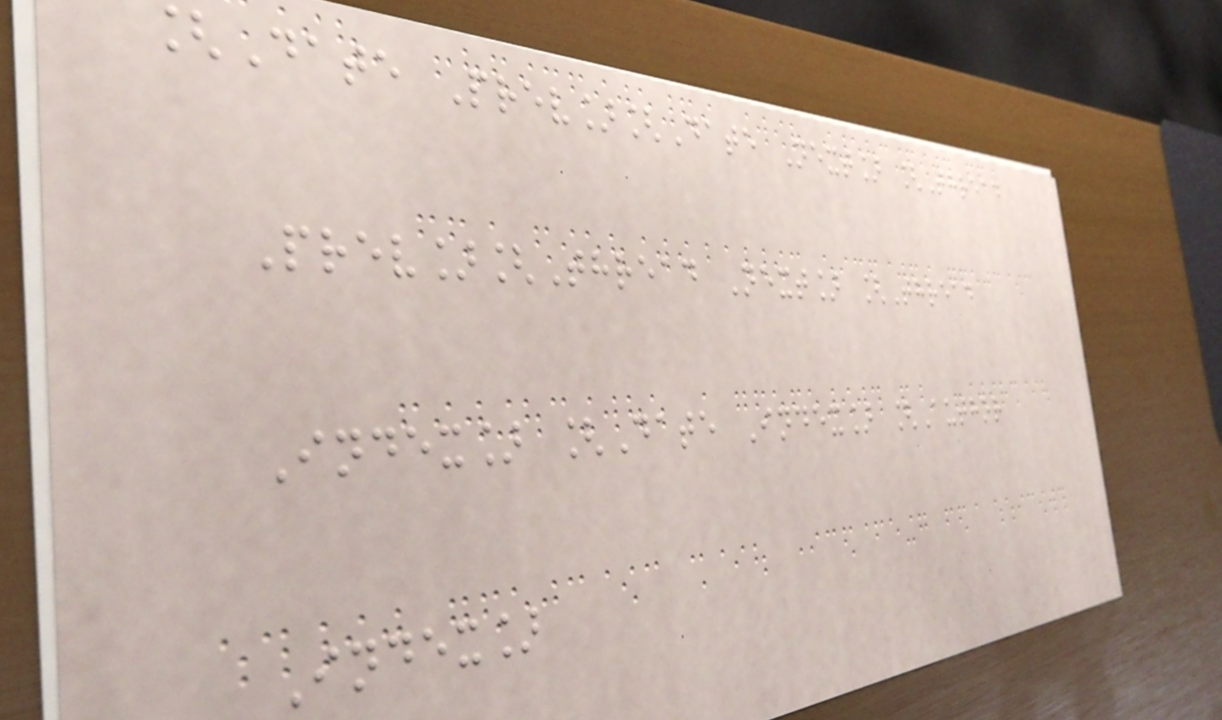[Date Prev][Date Next] [Thread
Prev][Thread Next] [Thread
Index] [Date Index] [Author
Index]
